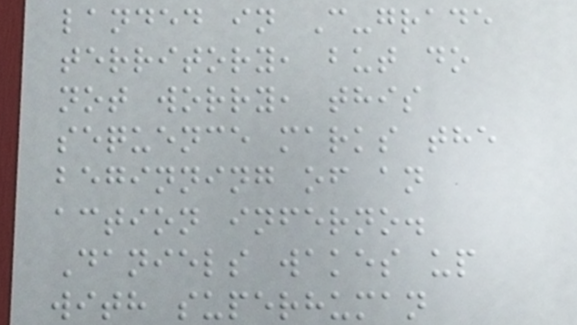landed in C-grade
territory, but do
not worry, this
sequence marks the
beginning of an
action inferno.
Daniels wakes up
with superhuman
